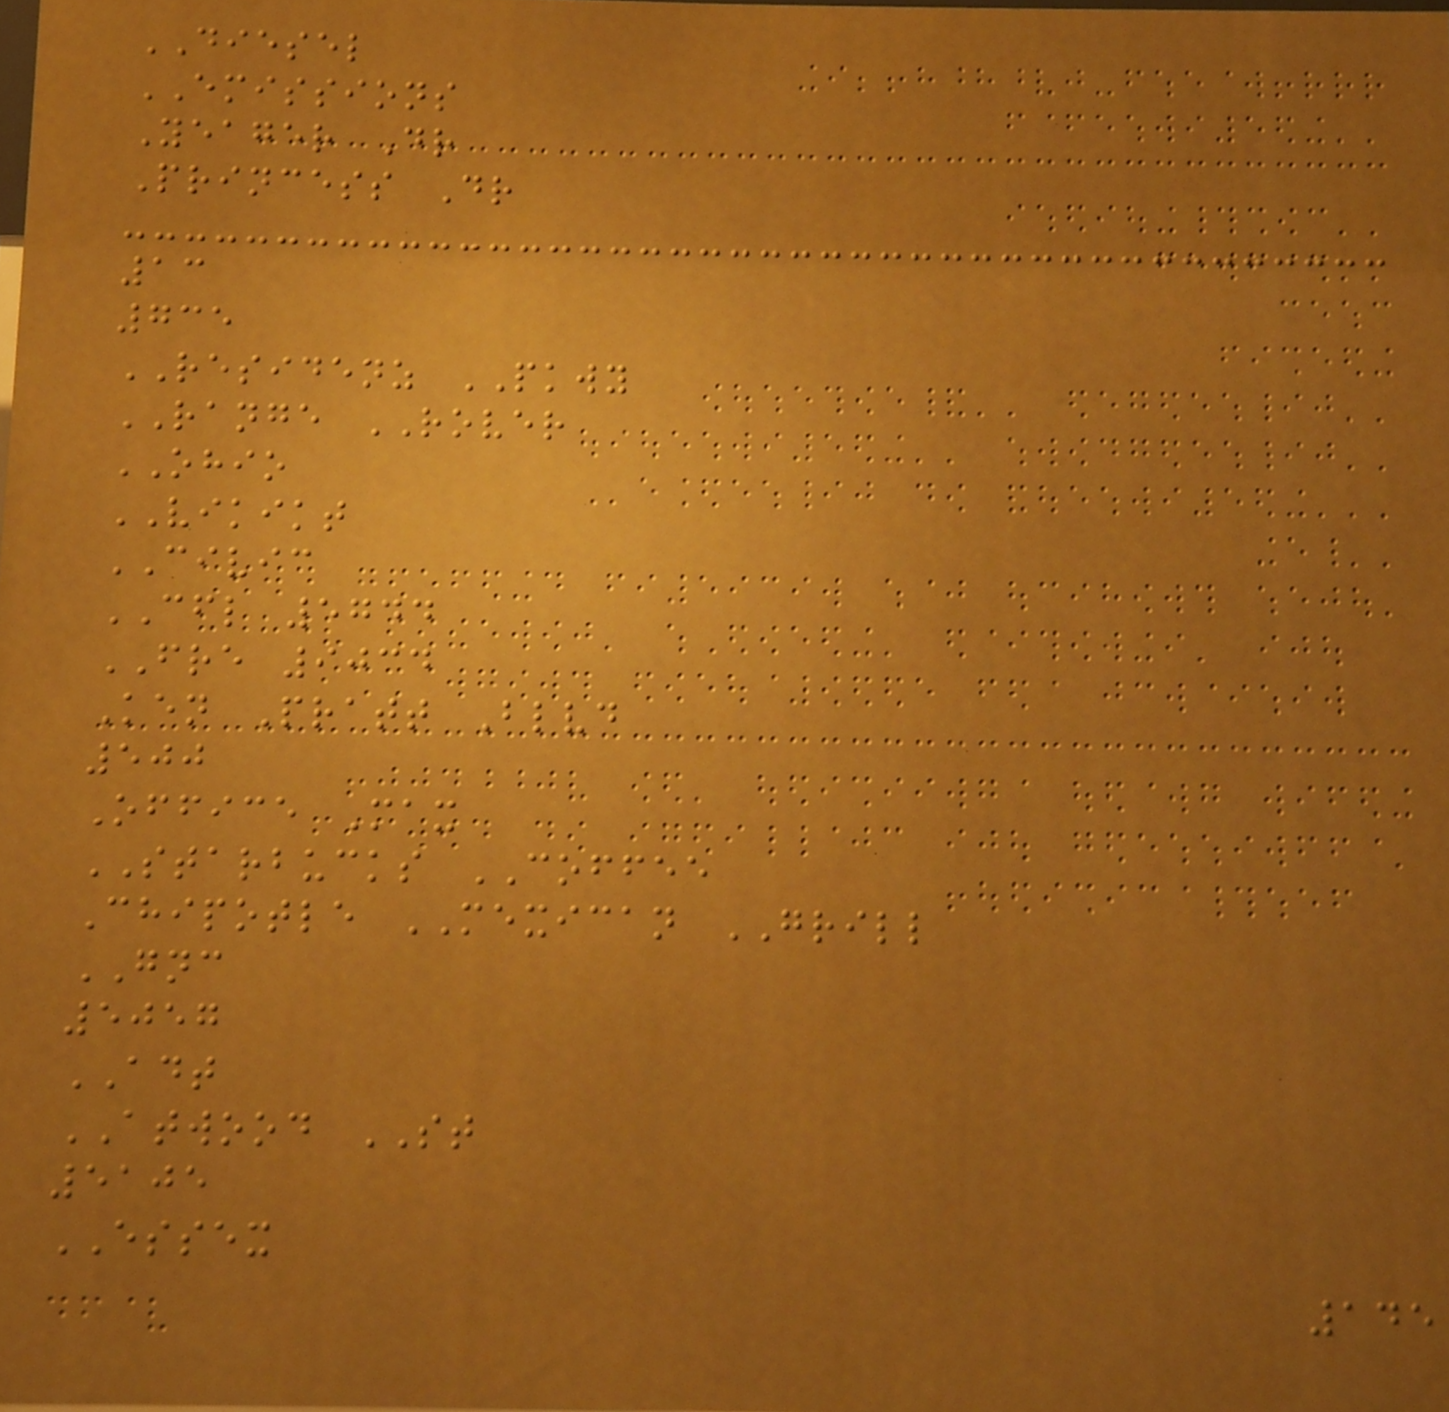DIESEL
EMISSIONS
Yeager Dr
Princess Dr
13
735
RESIDENZ PKWY
RANGE ROVER
OHIO
VIKIKT
CIVIC
CFL 5744
FRE 9034
Ken Pratt Blvd
500
Office Max
STARBUCKS COFFEE
Chipotle MEXICAN GRILL
GNC
5057
ADT
ATWOOD ST
5105
ESSEX
145
